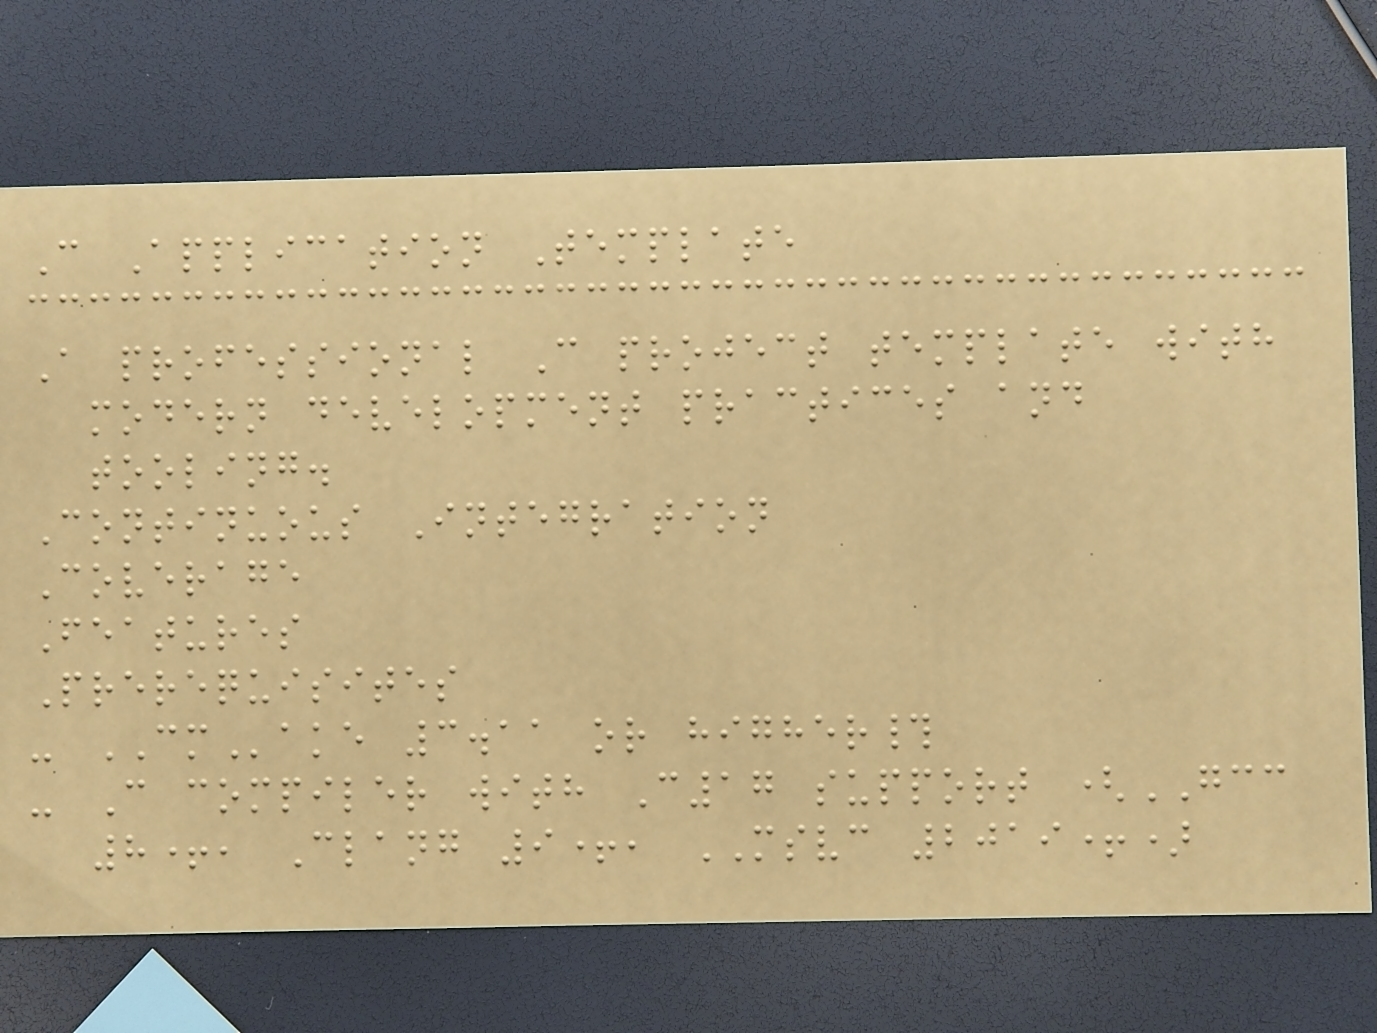C Application Template
A professional C project template with
modern development practices and
tooling.
Continuous Integration
Coverage
Features
Prerequisites
- CMake 3.11 or higher#
- C compiler with C17 support (GCC
8+, Clang 9+, MSVC 2019+)
